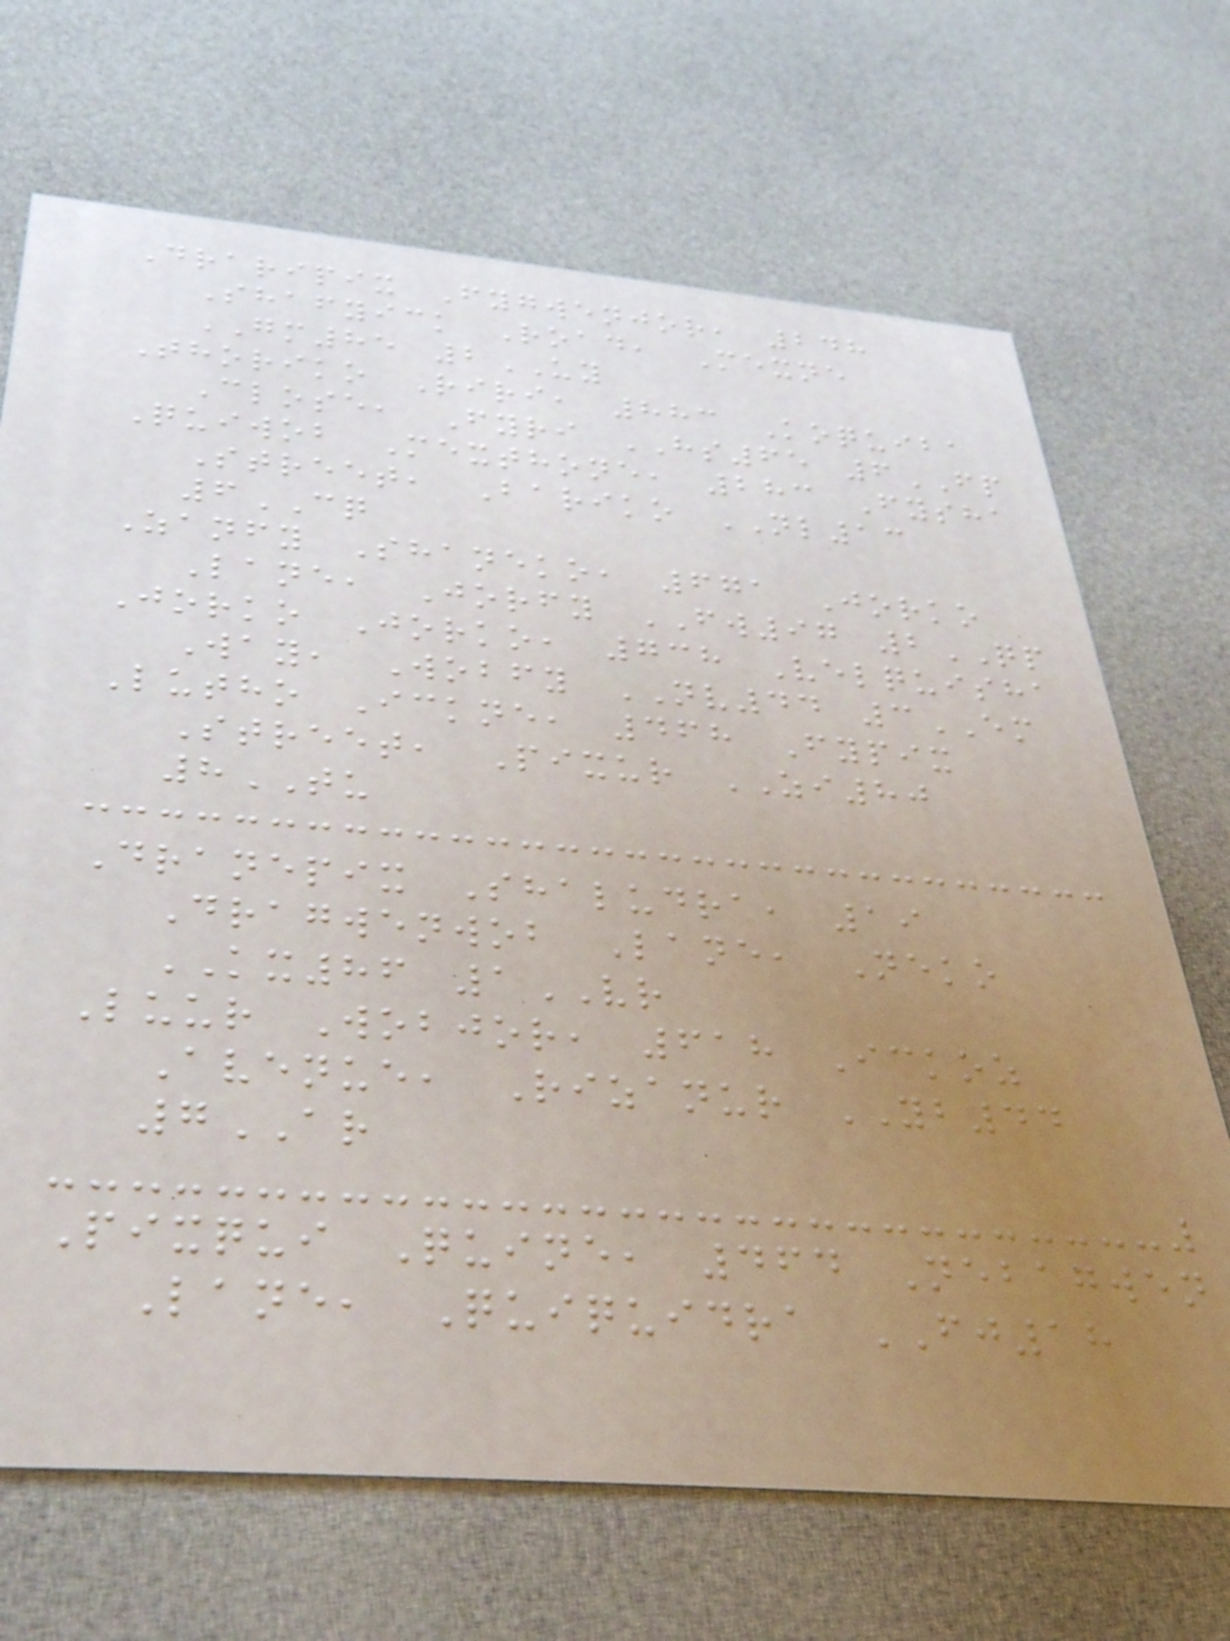Draripix Fygwenjor, 248
Shafyick Road, Mexne
GM85 2UY
Thoriko Riri, 883 Koquiba
Close, Fyri HS65 6FP
Quiwob Mexthone, 283 Fysha
Street, Bariko NL13
6CQ
Zanfy Shaneko, 671 Jorko
Lane, Jorfy FW97 2QP
Jorko Jorko, 738 Velquisha
Way, Wobfy NV44 3EM
Lutho Ickne, 468 Fypix
Street, Pixur ZI80
8TU
Dranepix Shaludra, 19
Dragwenwob Lane, Neko
KX86 1VR
Luur Wobjor, 618 Ickoz
Avenue, Rizanur YB44
7AR
Pixqui Quine, 464 Nebagwen
Lane, Quiquidra FJ18
